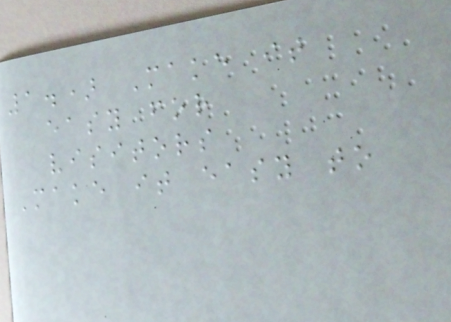1.) Make it
easy for
visitors
Make it easy to
